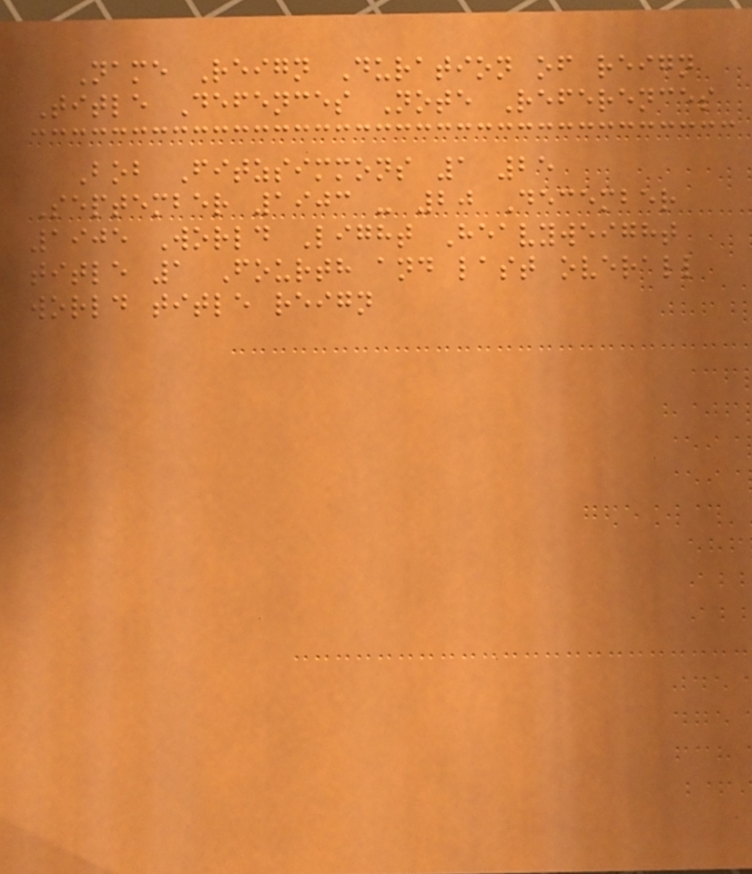Name Reign Duration of reign
Title Defences Note References
Bob Fitzsimmons 1 25
September 1903 - 20 December
1905 World Light Heavyweight
title 1 Fourth and last overall
world title reign
